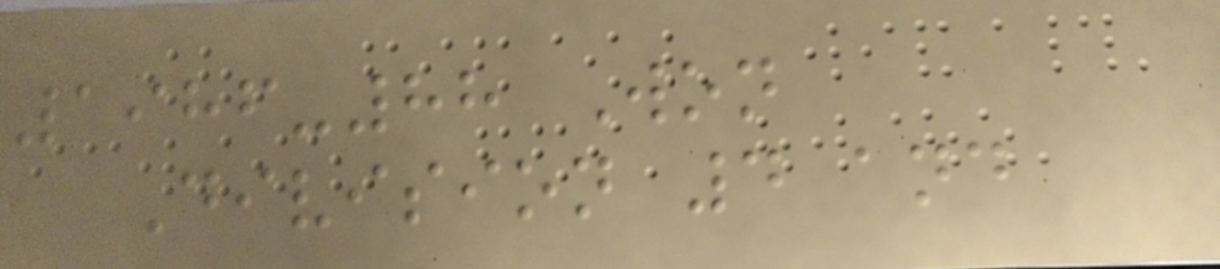1986-88 Won
Division 4 and
